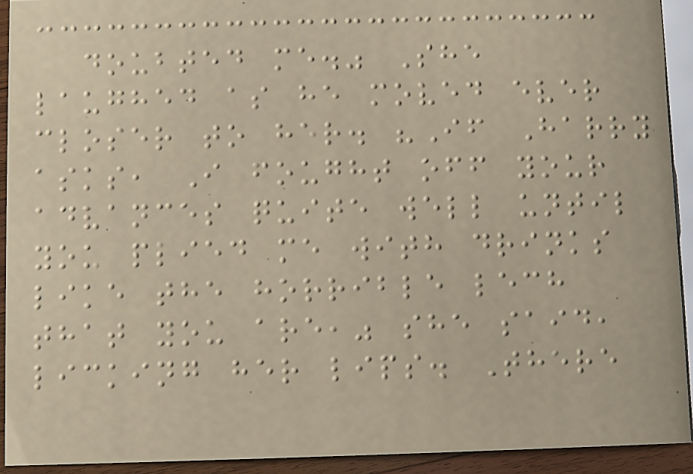doubted me." She
laughed as he moved ever
closer to her. "If Harry
asks, I fought off your
advances quite well until
you plied me with drinks
like the horrible lech
that you are," she said,
licking her lips. There
